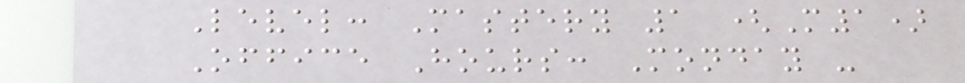Level: Mastery 1 (M1)
Office Hours: Monday -
